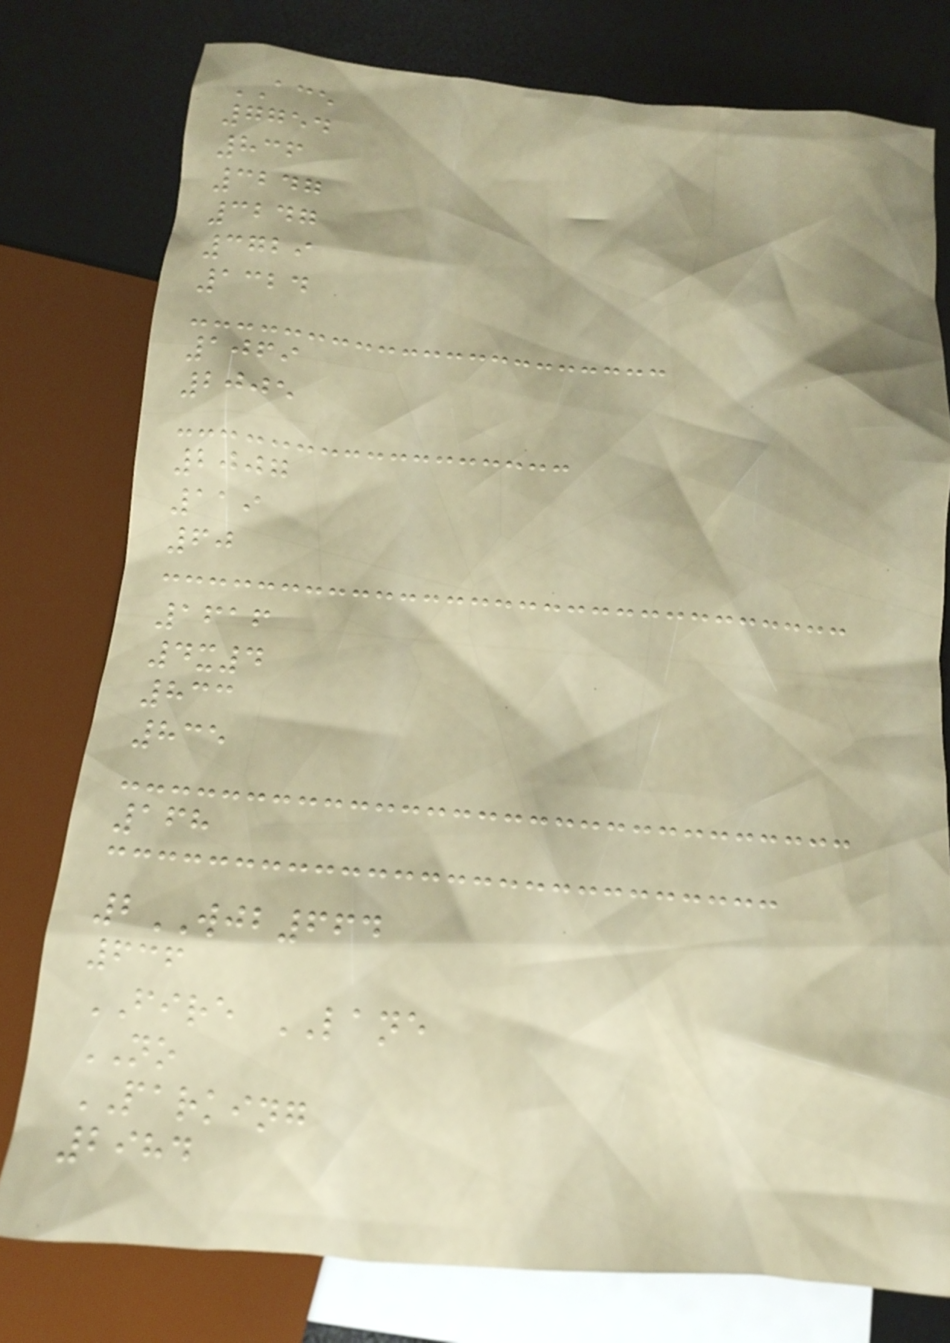ACE
7754
836
3247
3247
3729
1324
1069
2005
2007
119
60
1616
4x4
833
835
168
2WJB664
636
FIRE LANE
NO
PARKING
2984
